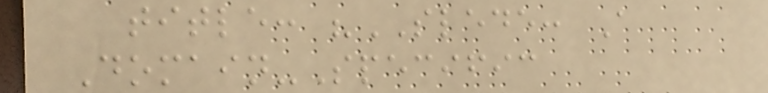title: "SLEDE: A
Domain-Specific
